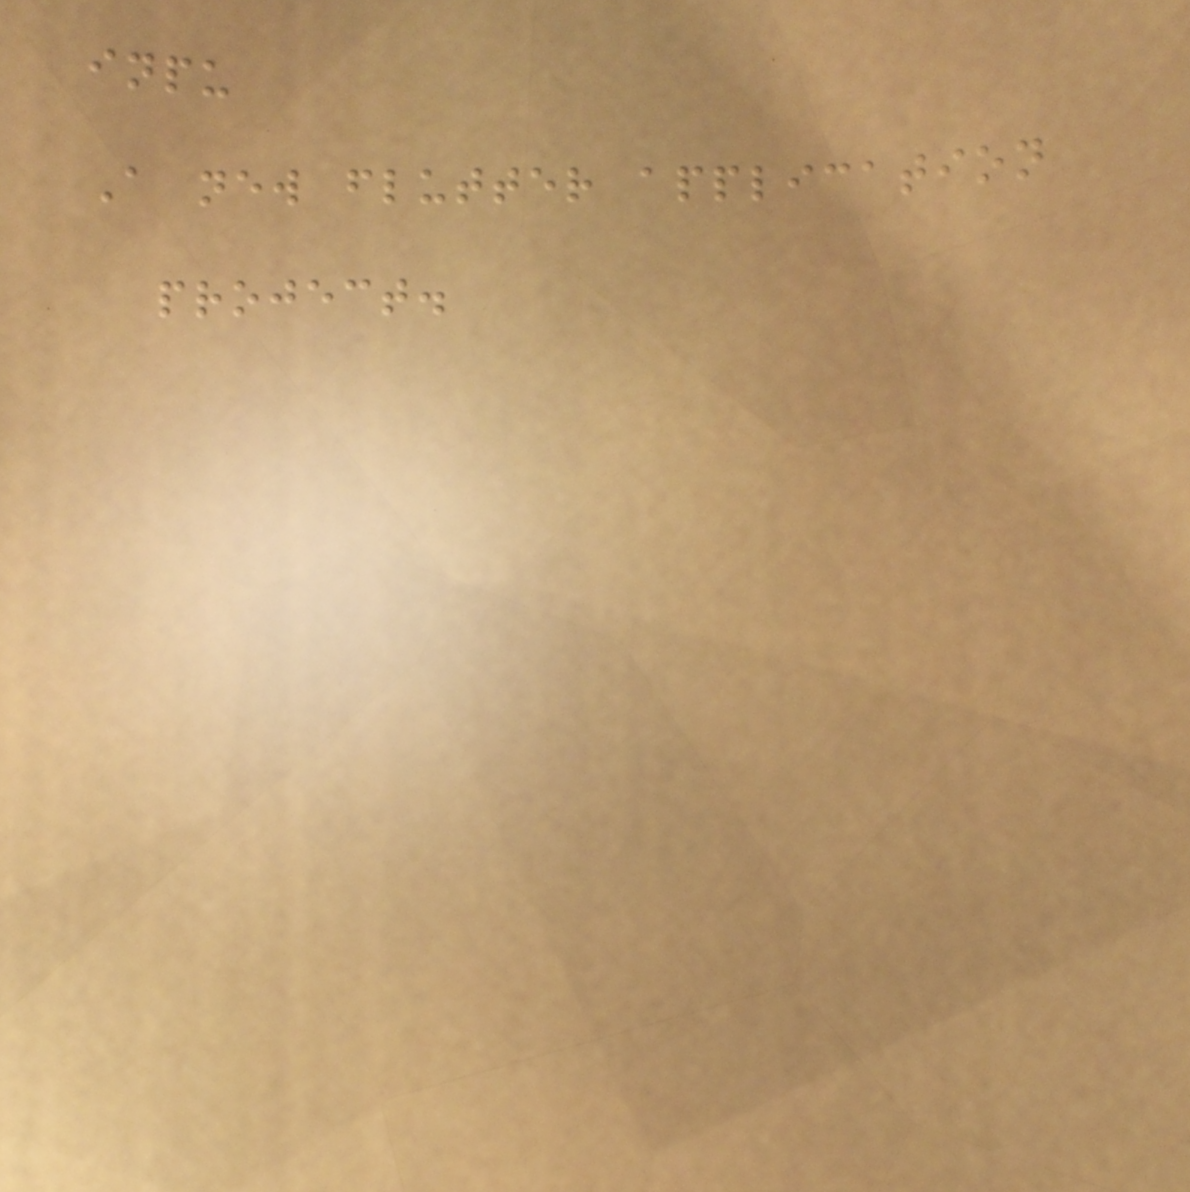inpu
A new flutter application
project.
